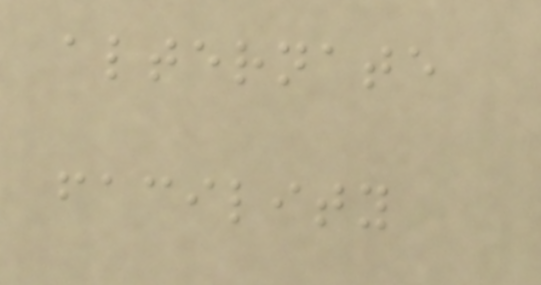alternate
facility
